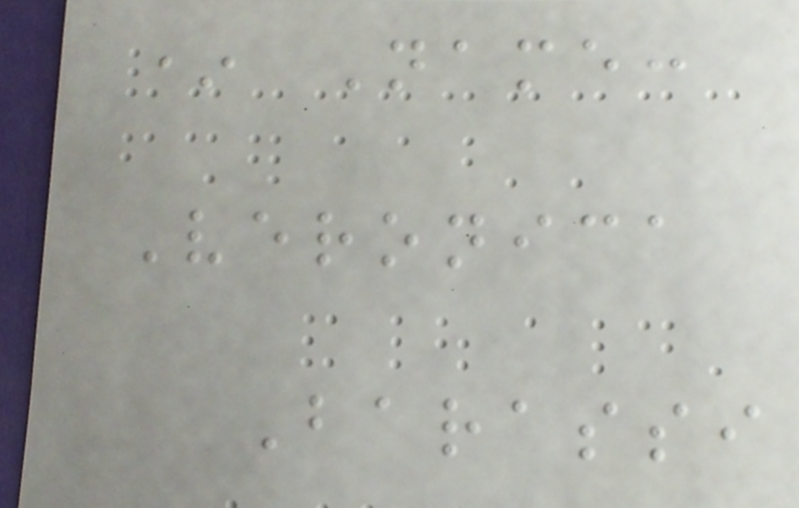* Name:
Veronica
Barassi
